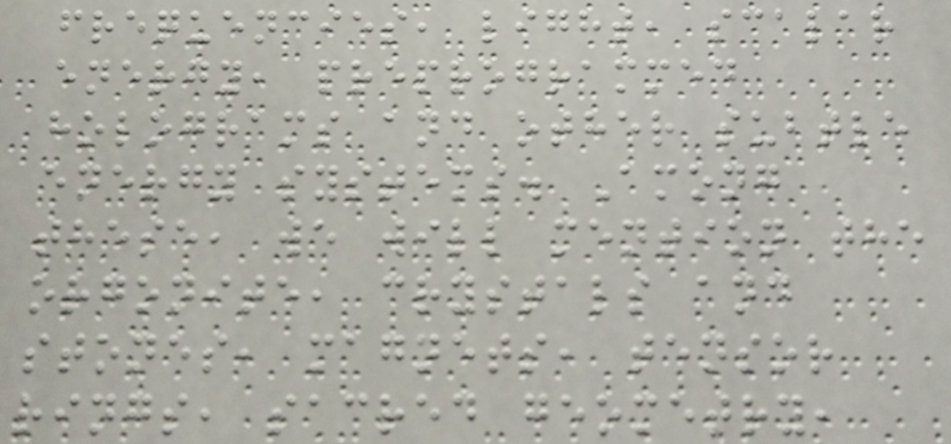frequencies, light, scalar
energy, preprogrammed
holograms and other subtle
energy systems. Among
these, we will mention the
orgonite, crystals and
stones, magnets, tensor
rings, sacred geometry,
